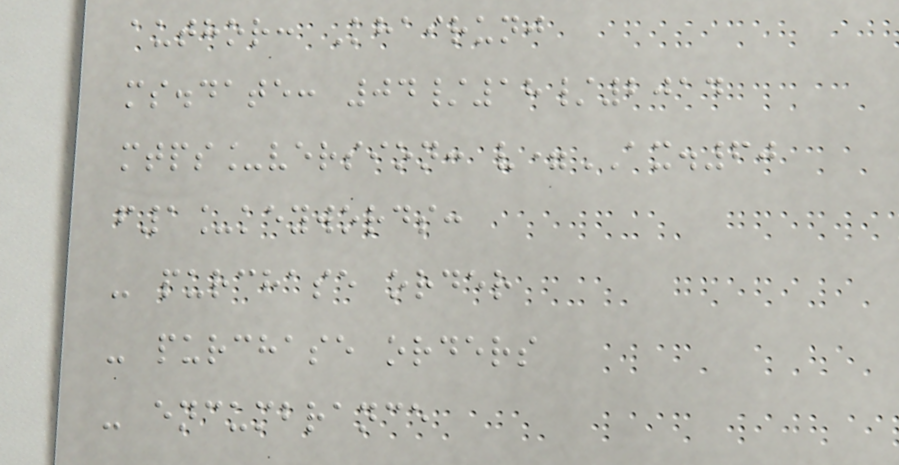author: Khairunj
ms.date: 04/18/2014
mtps_version: v=AX.60
f1_keywords:
- purchase order
- purchase orders
- encumbrance
